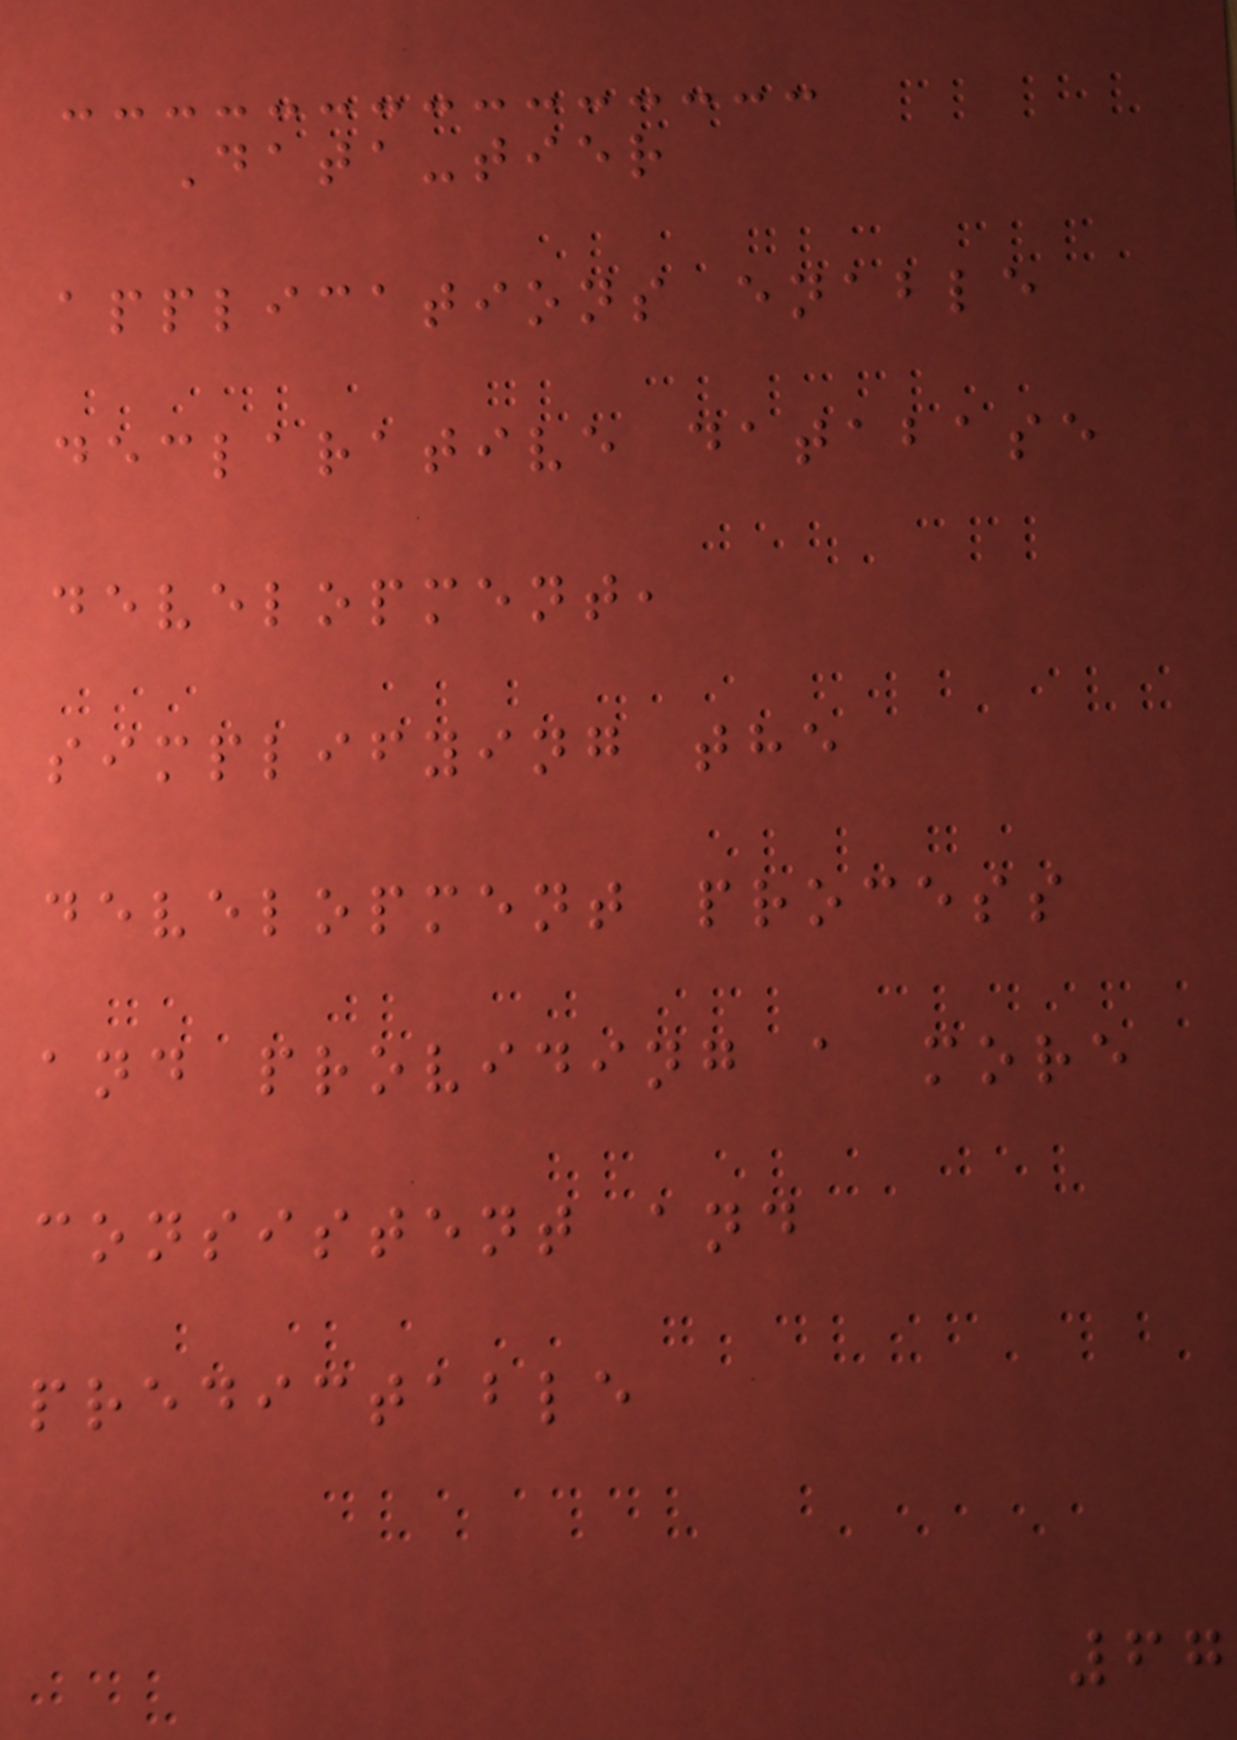Data-tier
applications enable
declarative database
development,
simplifying the
development process
and providing a more
consistent and
predictable
67
